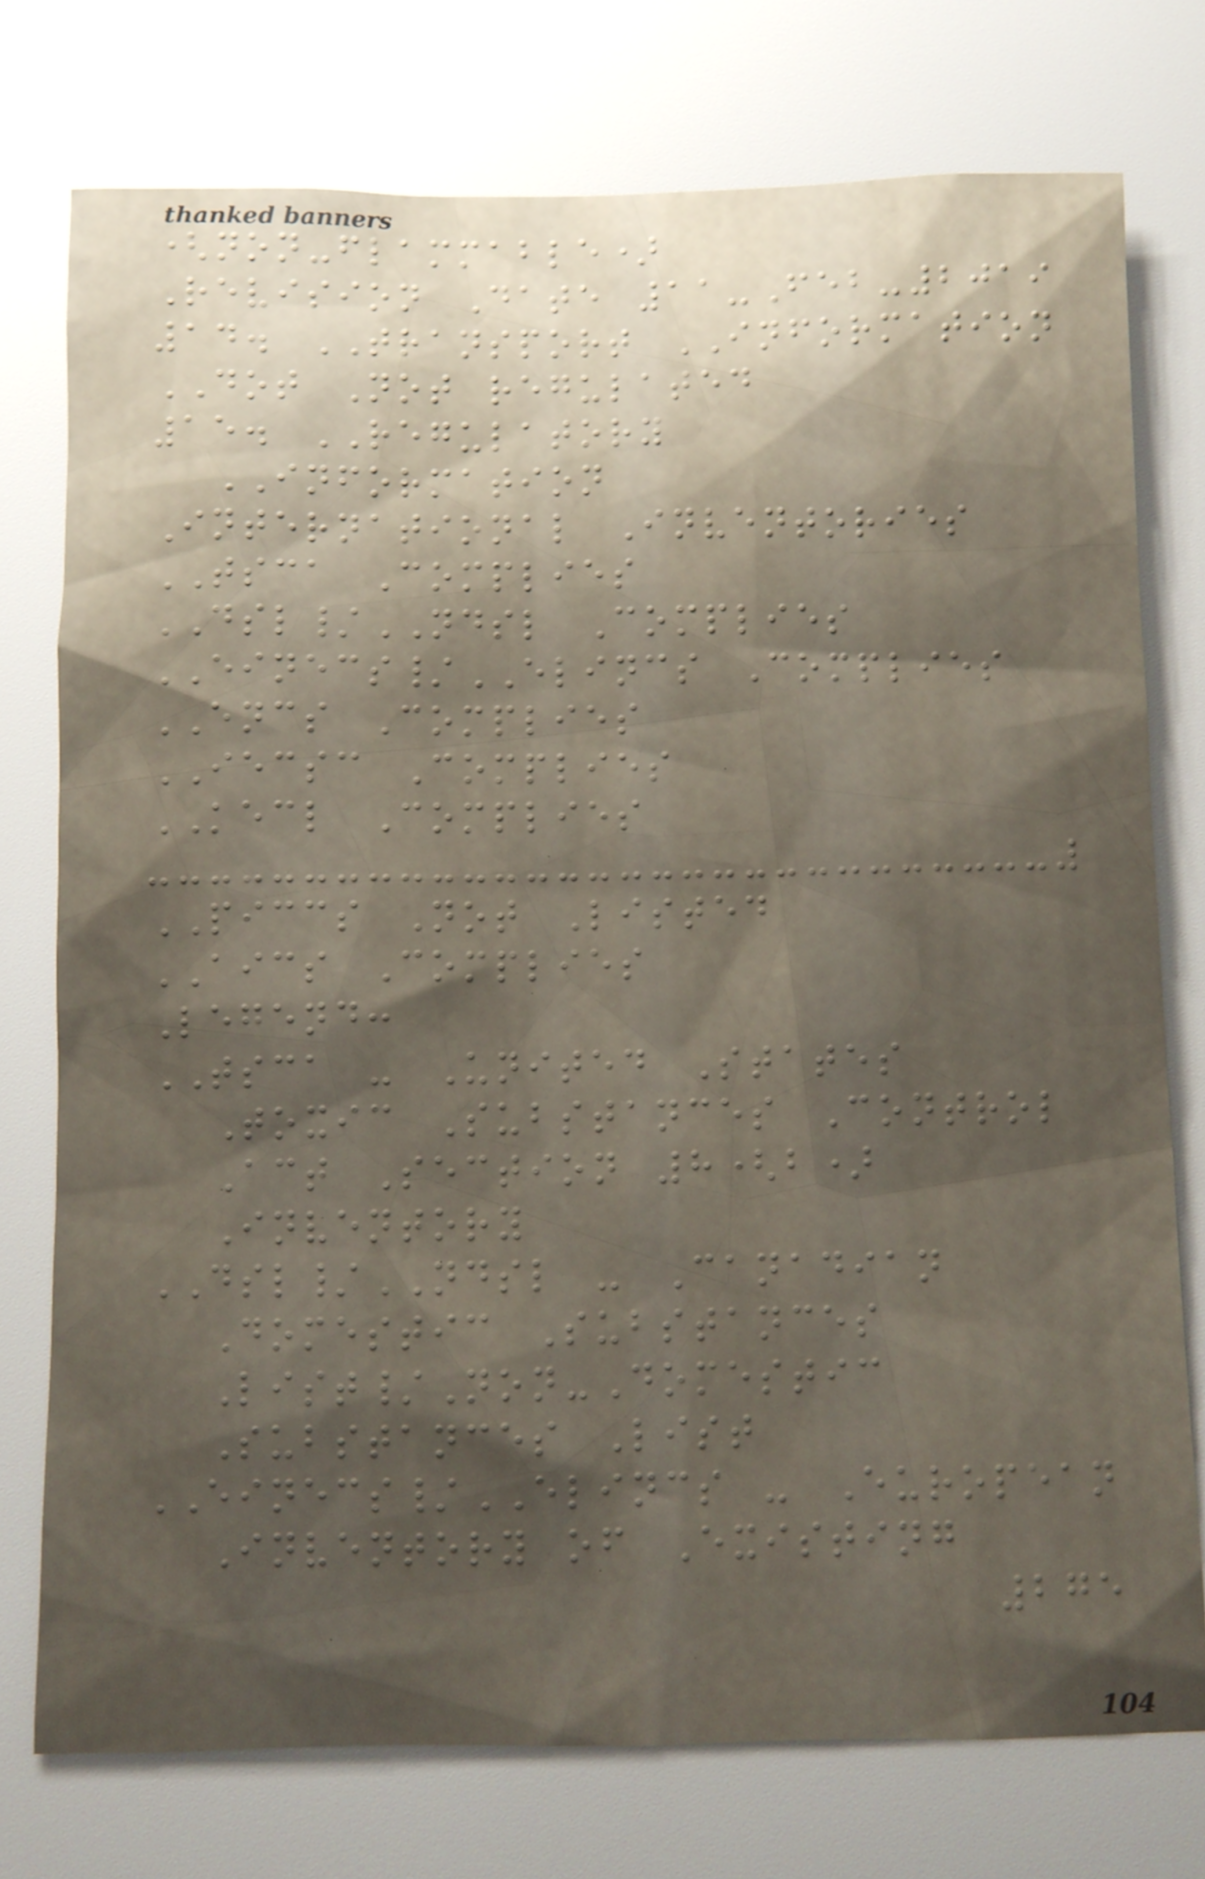(non-flammable)
Revision Date 11-Feb-2019
14. TRANSPORT INFORMATION
DOT Not regulated
15. REGULATORY
INFORMATION
International Inventories
TSCA Complies
DSL/NDSL Complies
EINECS/ELINCS Complies
ENCS Complies
IECSC Complies
KECL Complies
PICCS Not Listed
AICS Complies
Legend:
TSCA - United States
Toxic Substances Control
Act Section 8(b)
Inventory
DSL/NDSL - Canadian
Domestic Substances
List/Non-Domestic
Substances List
EINECS/ELINCS - European
Inventory of Existing
275
